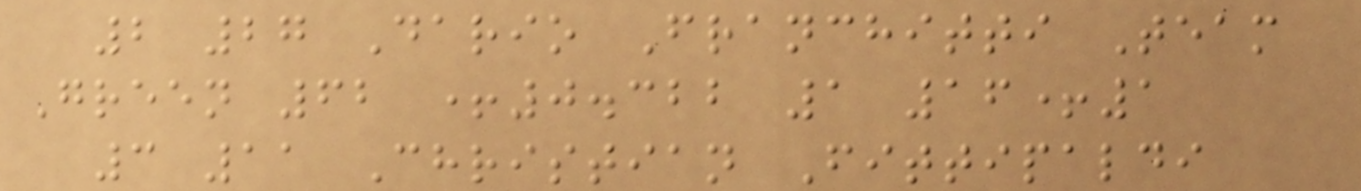2 27 Dario Franchitti Team
Green 62 +0.322 1 16+1
3 11 Christian Fittipaldi
